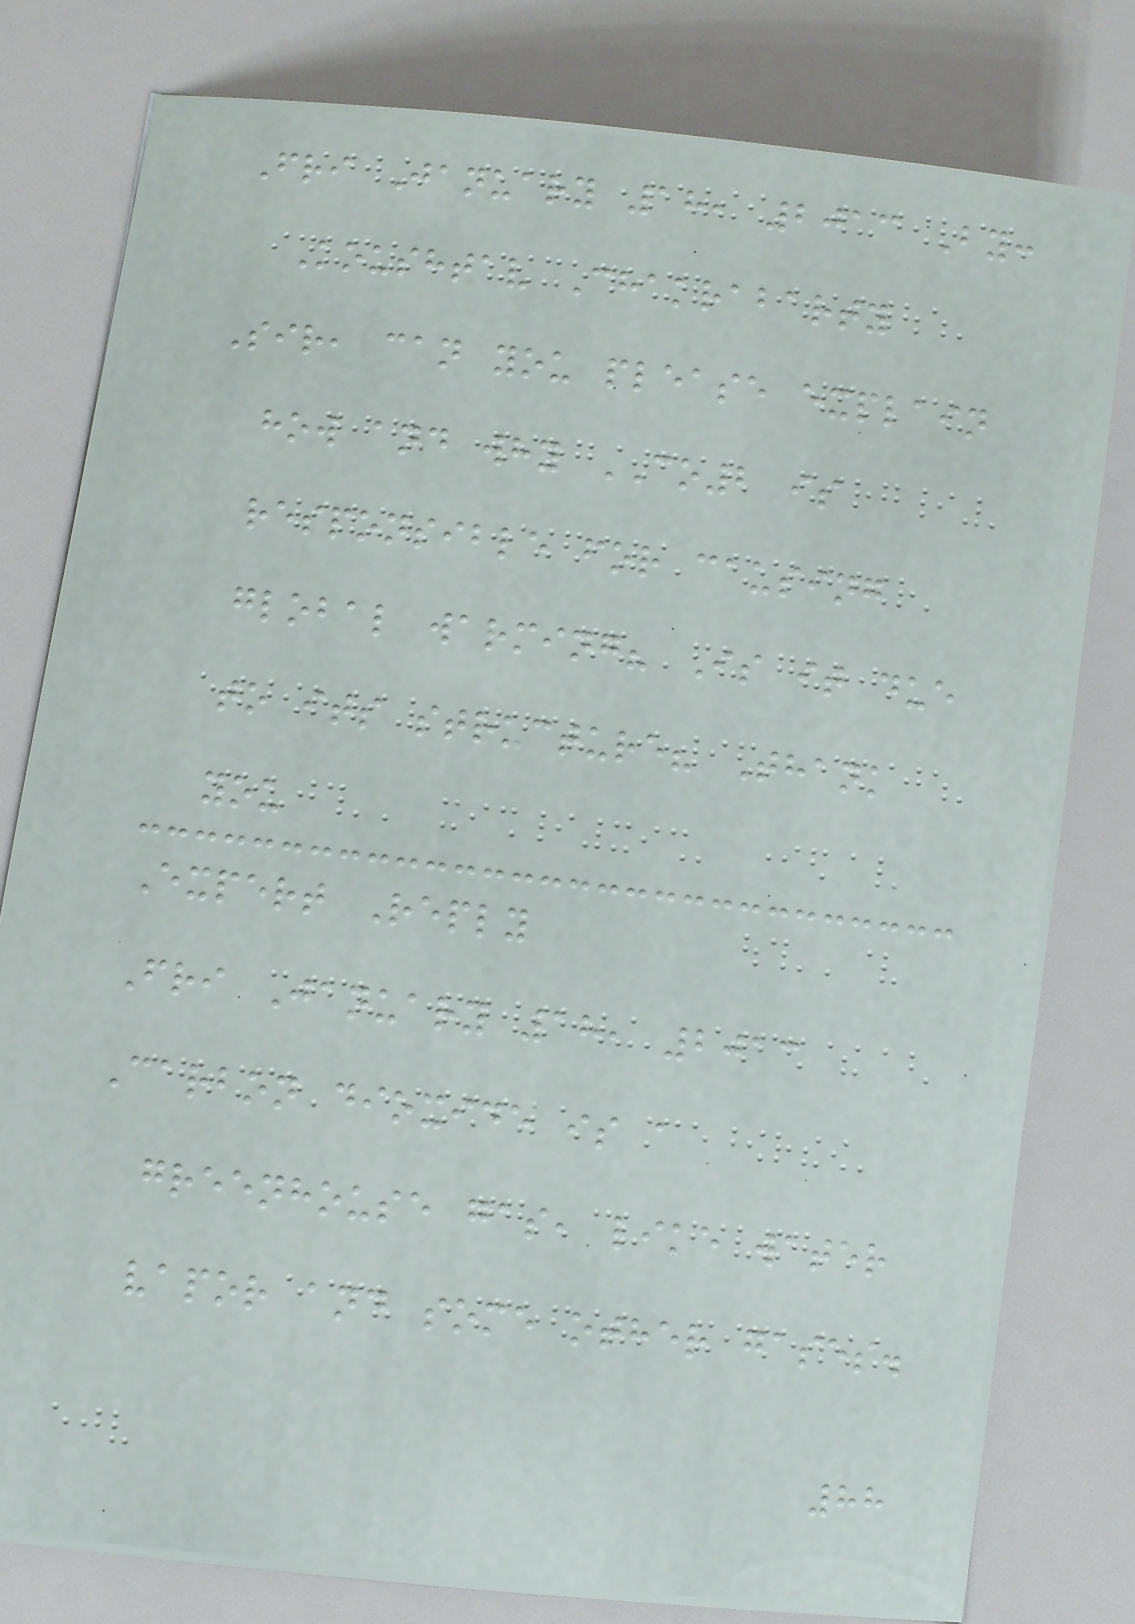Fri January 18, 2013 By:
Koushtav Chakrabarty
Sir, can you please explain
how and why CO2 is
responsible for causing
global warming? Is it due
to its structure? Thank
you
Expert Reply
Fri January 18, 2013
Carbon dioxide is a
greenhouse gas, like water
vapor and some other gases.
88
